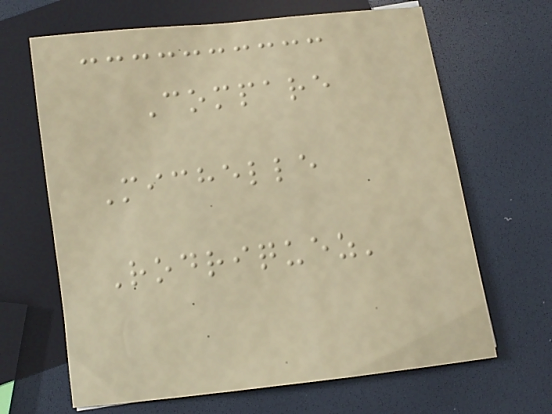Compare
Michelle
Rodriquez'
